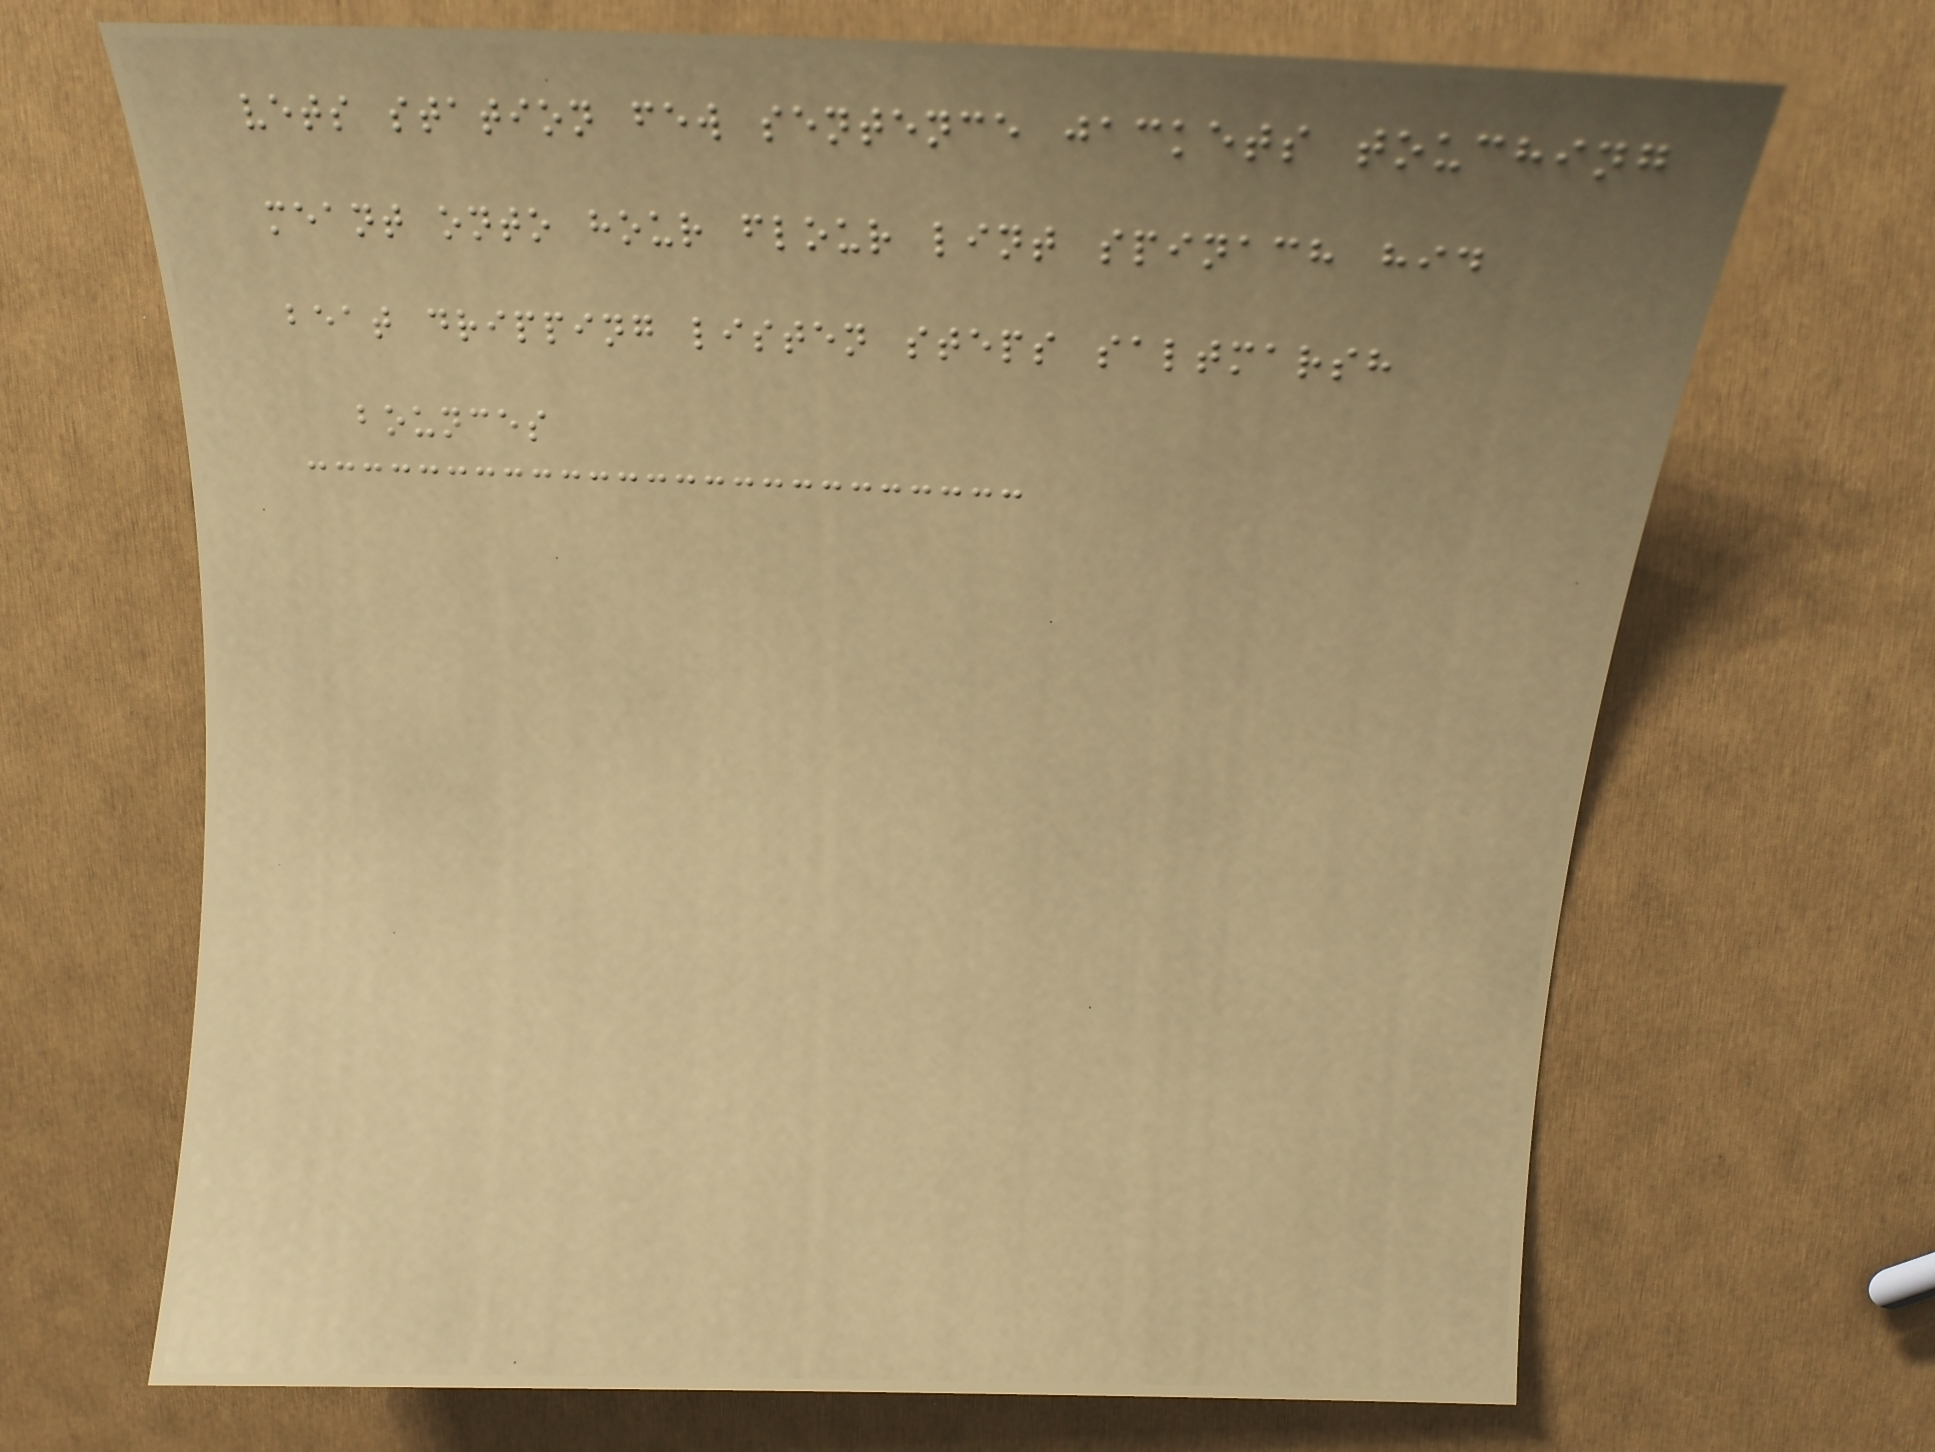vets station few sentence jackets touching
meant onto hour flour lint spinach hid
beat dripping listen steps saltmarsh
bounces
